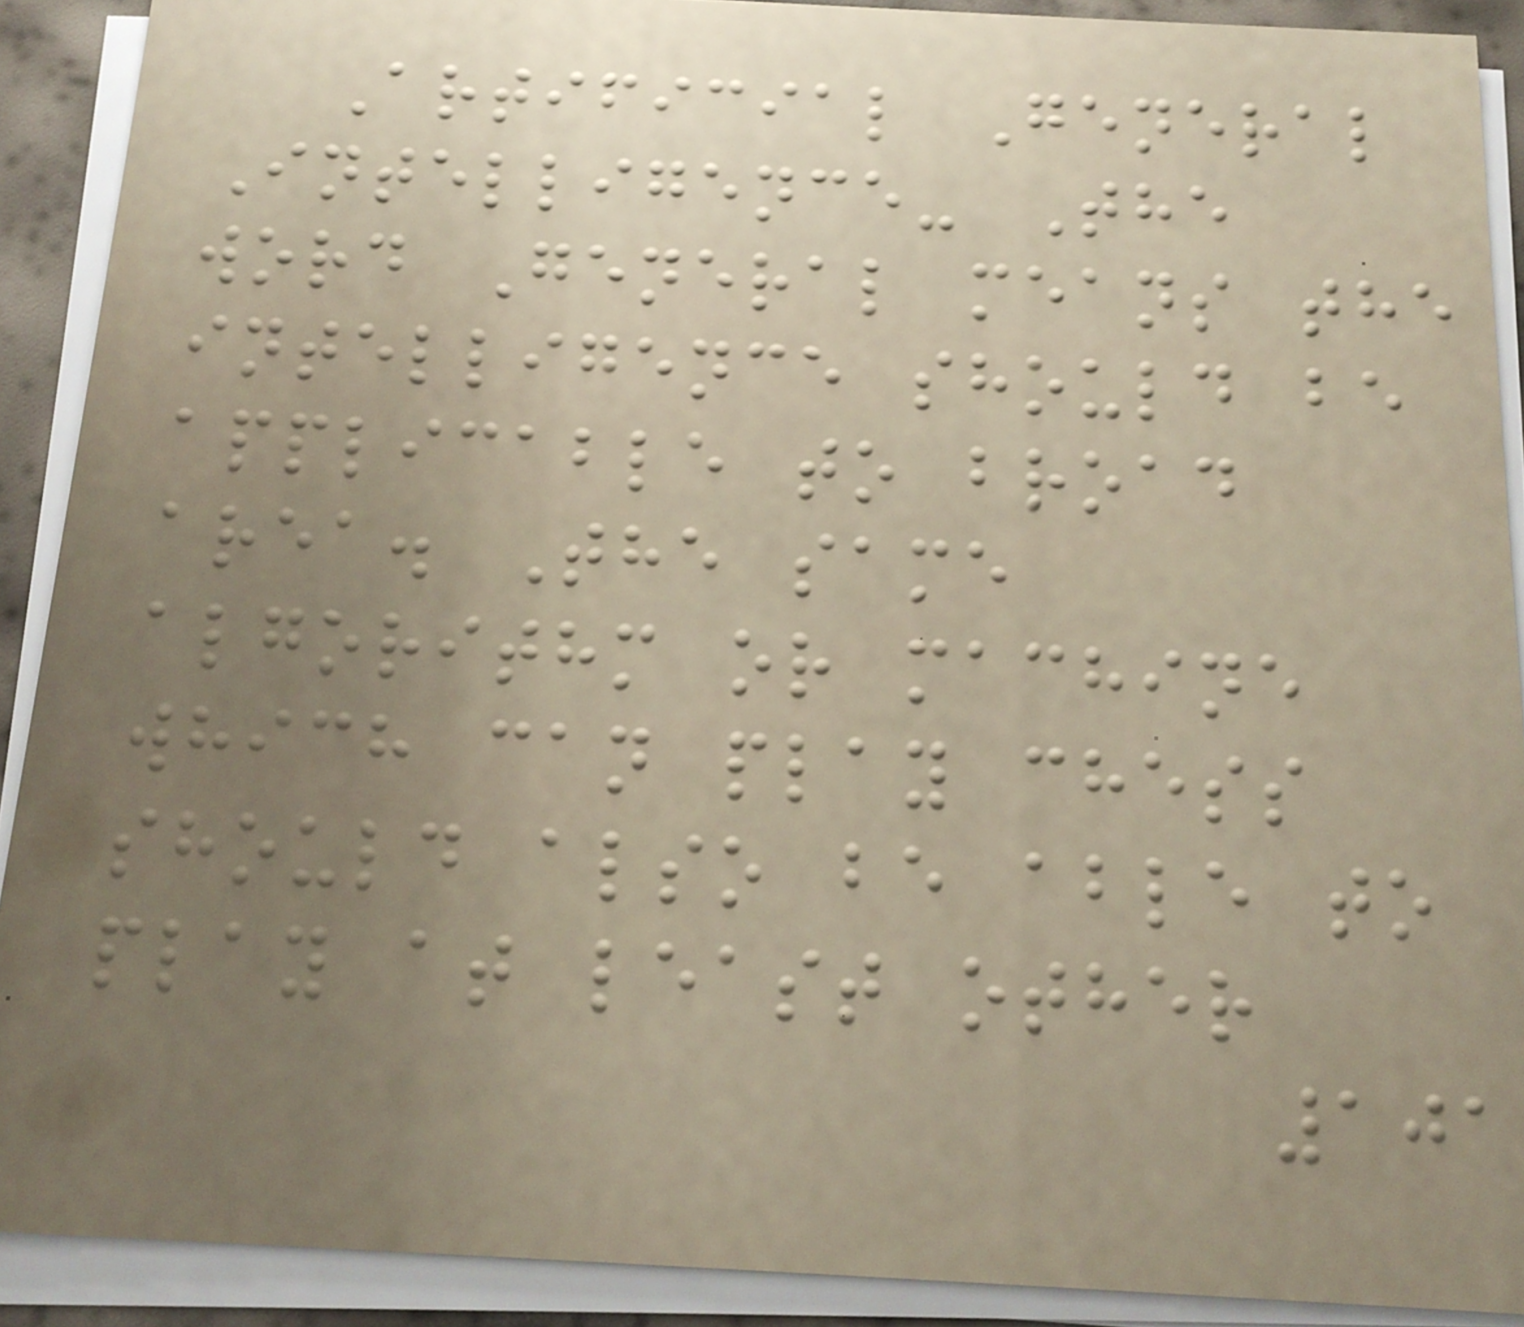Artificial General
Intelligence- The
word General means the
intelligence should be
applicable to broad
area. The same
algorithm or machine
which can play chess
should also be able to
play at least other
101
